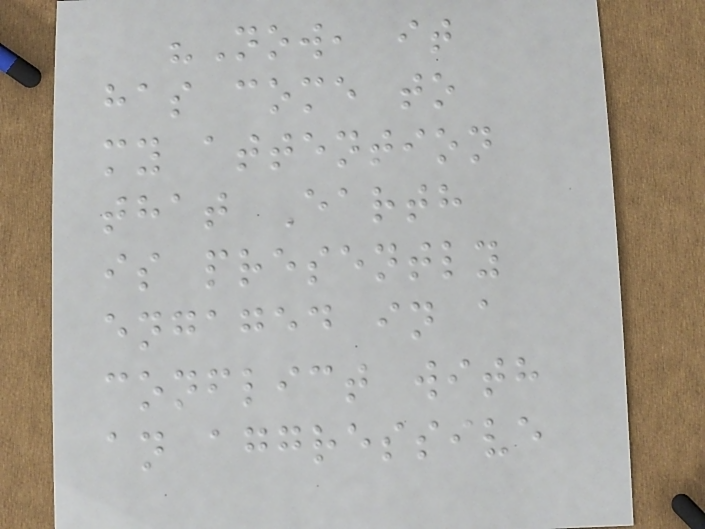"Now, it
has come to
my attention
that Earth
is presently
engaged in a
conflict with
an aggressive
